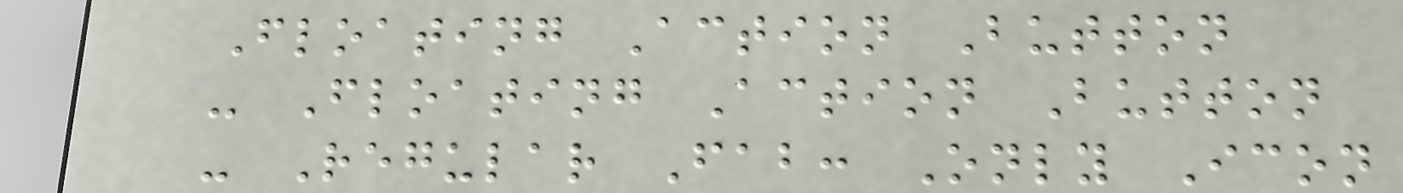Floating Action Button
- Floating Action Button
- Regular Fab: Only Icon
